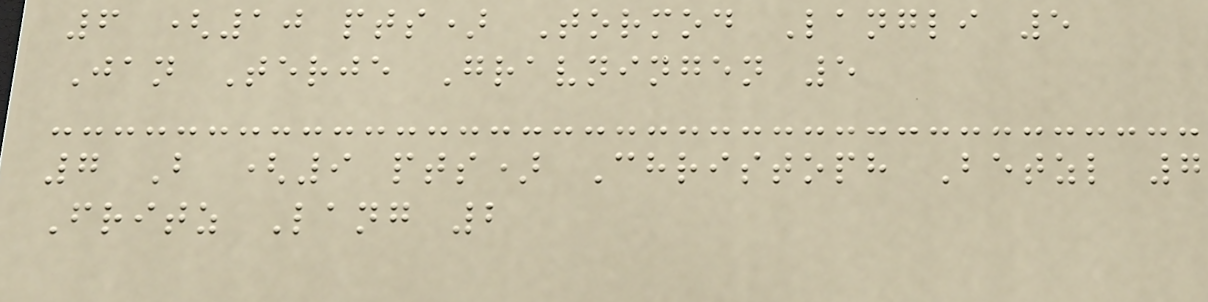6 (10 pts) Tormod Langli 5
Jan Terje Gravningen 5
7 B (9 pts) Christoph Betzl 7
Fritz Lang 2
